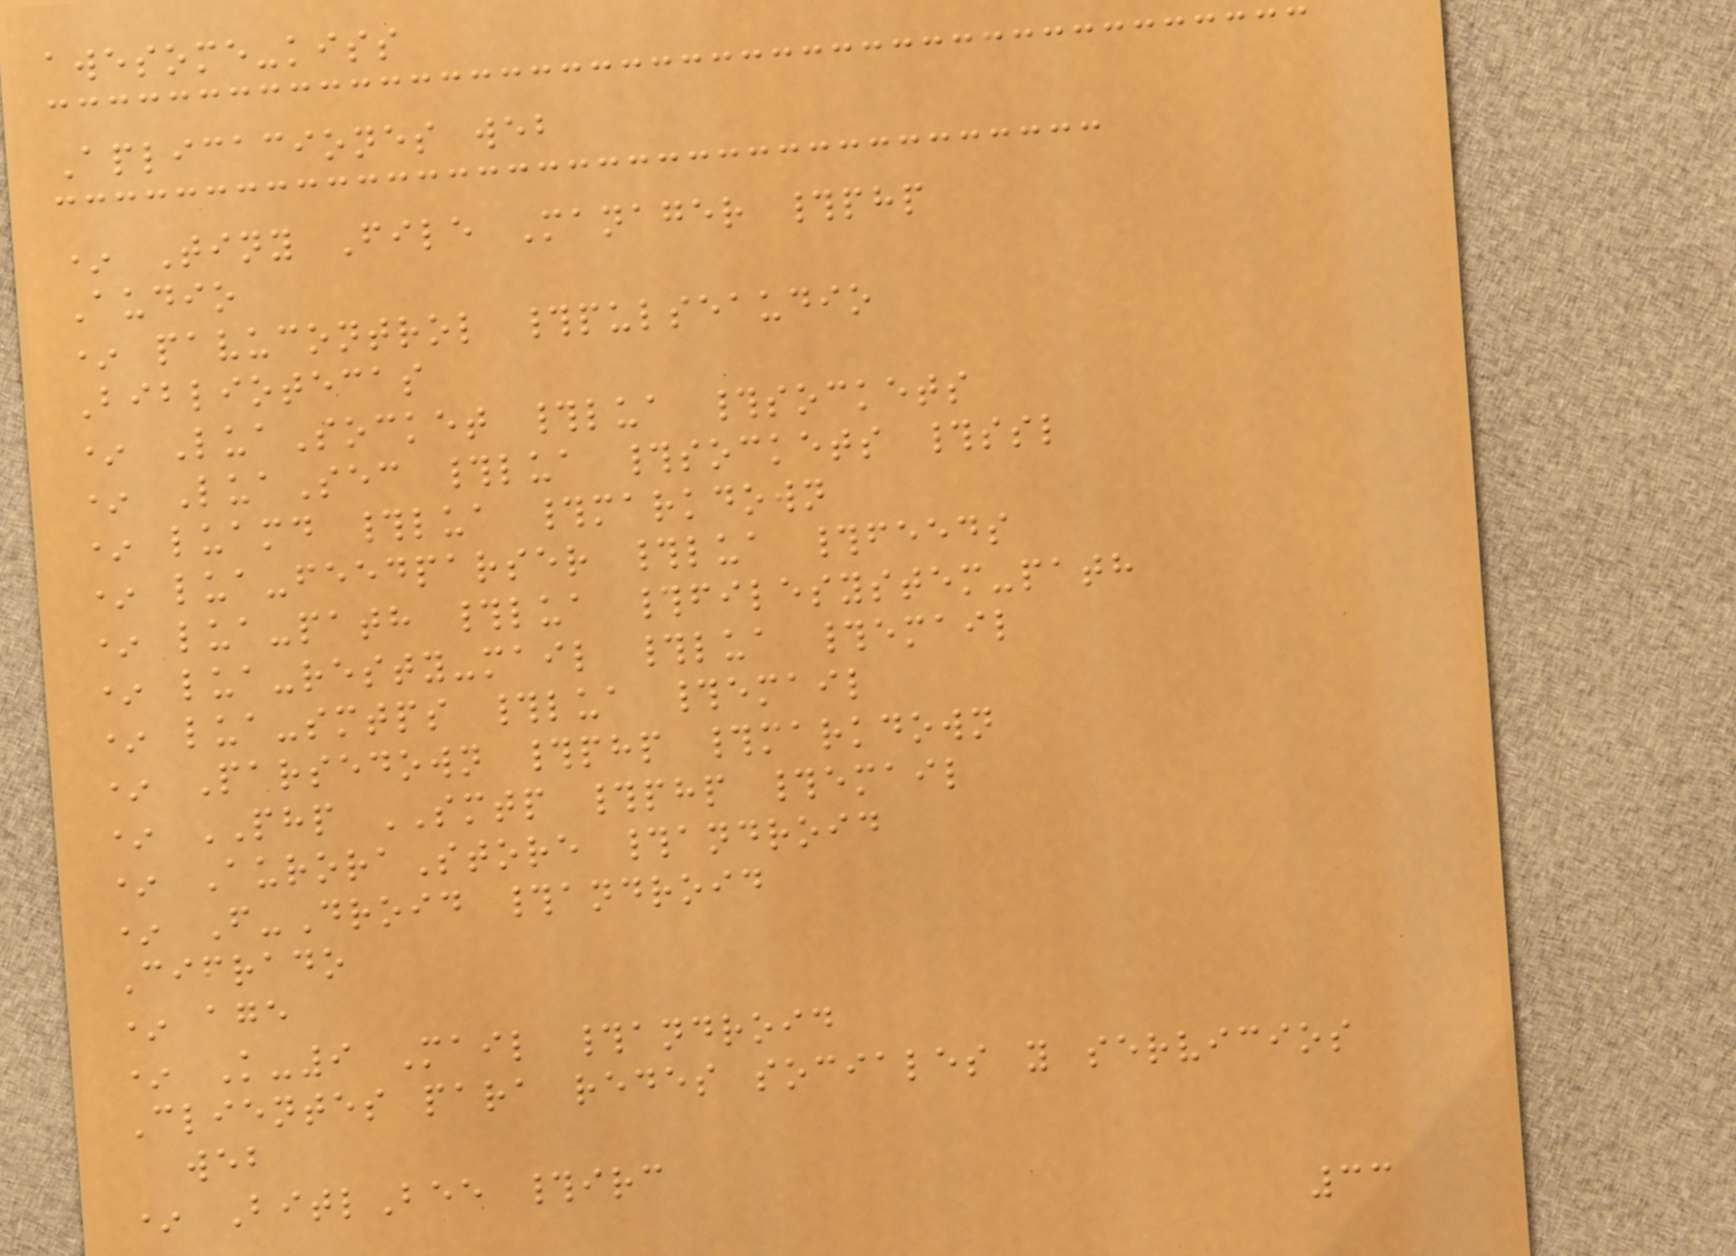awesome-kiss
Aplicaciones web
* Tiny File Manager #php
Audio
* pavucontrol #pulseaudio
Bibliotecas
* LuaSocket #lua #sockets
* LuaSec #lua #sockets #ssl
* luamd #lua #markdown
* lua-feedparser #lua #feeds
* lua-path #lua #filesystem-path
* lua-resty-mail #lua #email
* lua-smtps #lua #email
* Parsedown #php #markdown
* PHP SMTP #php #email
* AuroraStore #android
* F-Droid #android
Cifrado
* age
* K-9 Mail #android
Clientes para redes sociales y servicios
web
* BitlBee #irc
33
